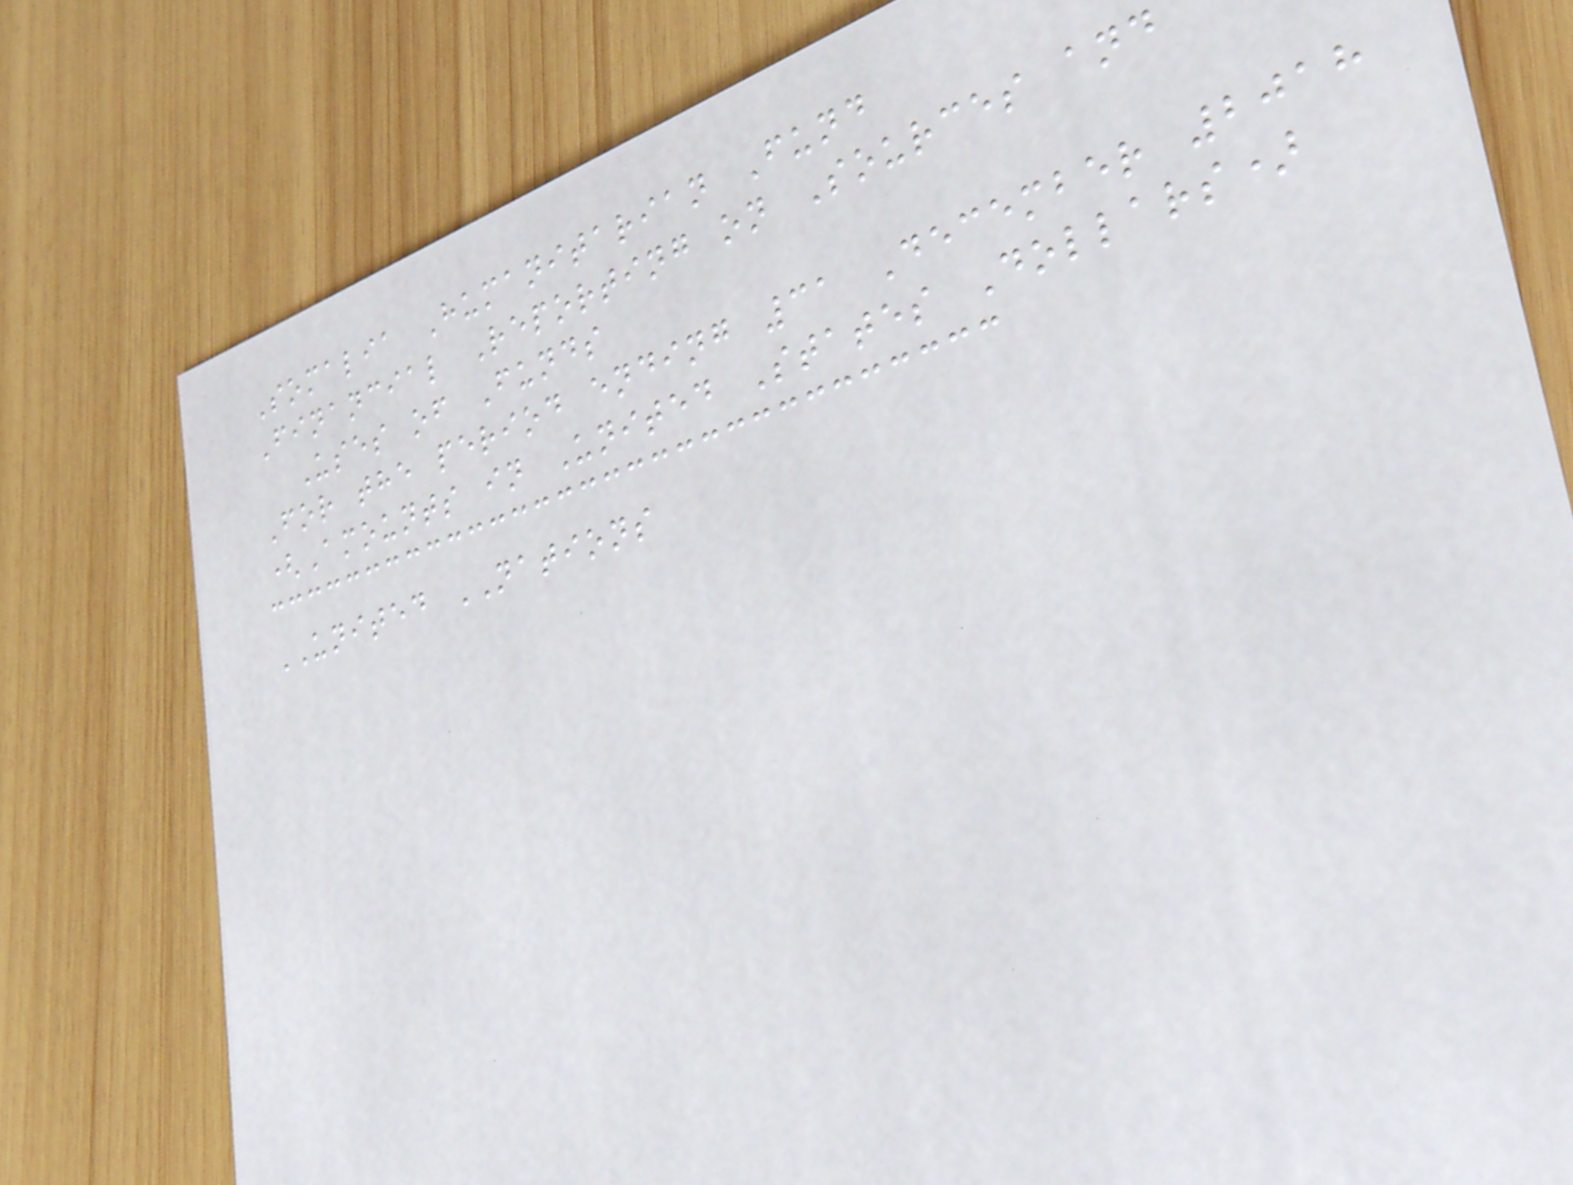Somalia Humanitarian Fund
Financial Reporting on Sources and
Uses of Funds
For the period ending 31 December 2018
(Amounts in United States Dollars)
UNITED NATIONS
